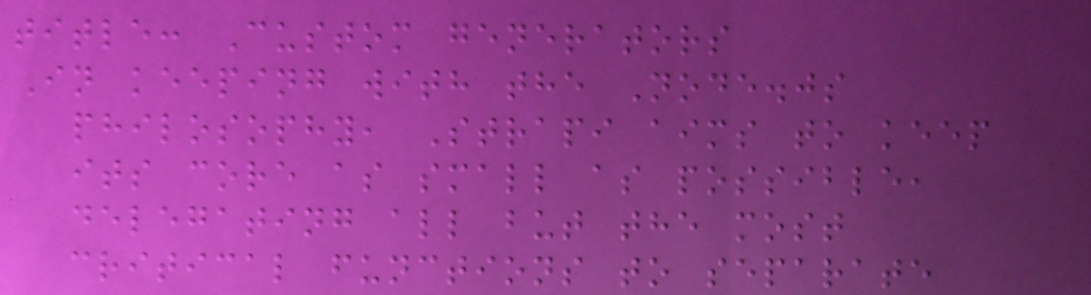title: Custom generators
In keeping with the Node.js
philosophy, Strapi aims to keep
its core as small as possible,
delegating all but the most
critical functions to separate
